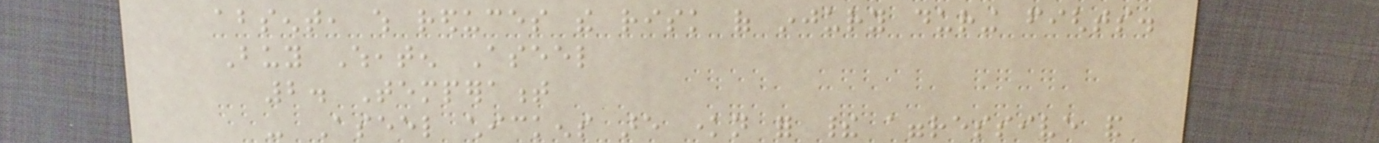absent, which reduces the risk of injury during fights.
Buy Wheaten Aseel
2. Temperament
- Aseel chickens are known for their aggressive and
